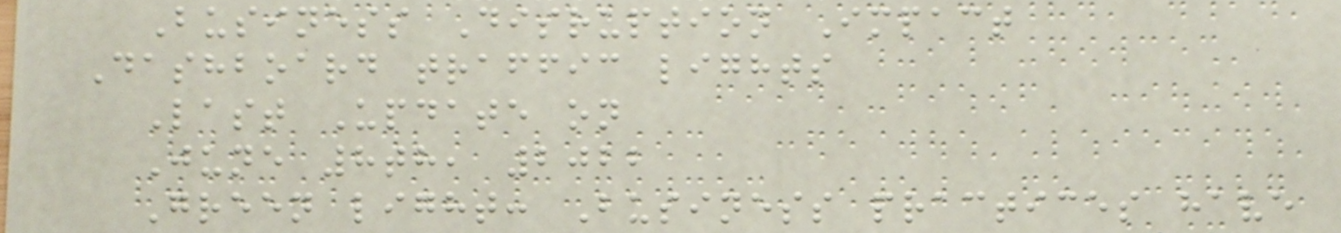Business Disruption Impact
Dashboard traffic lights
Last Update on
June 8th, 2022
Green light: Business practices have
